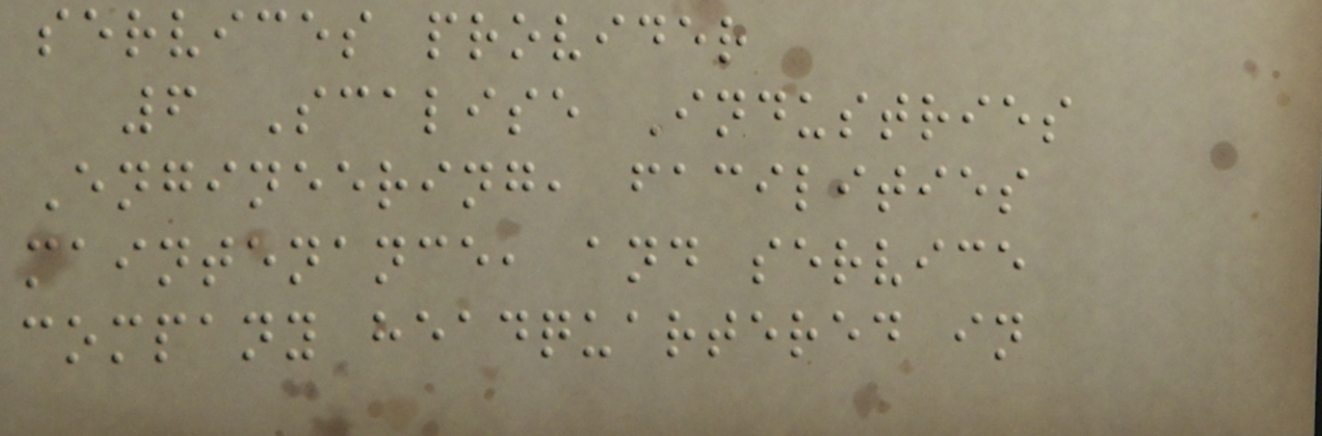services provider
6 Scalise Industries
Engineering, facilities
maintenance, and service
company headquartered in
